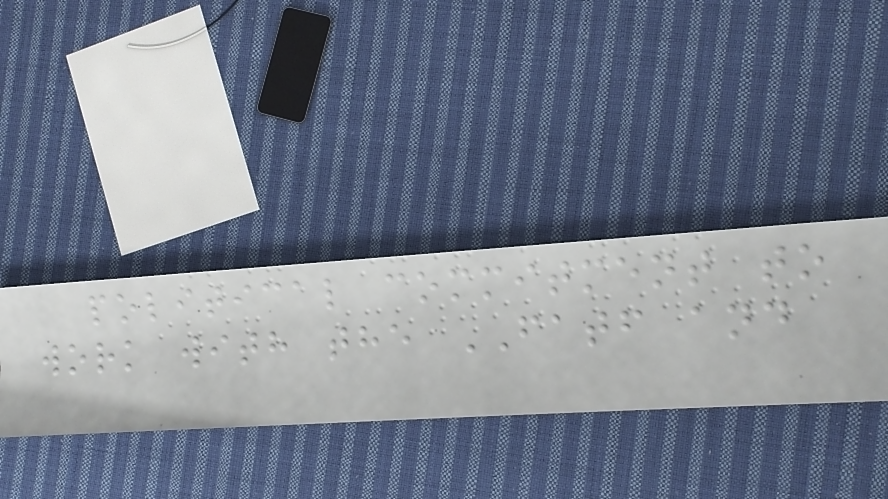political commitment to
work with the FATF and
